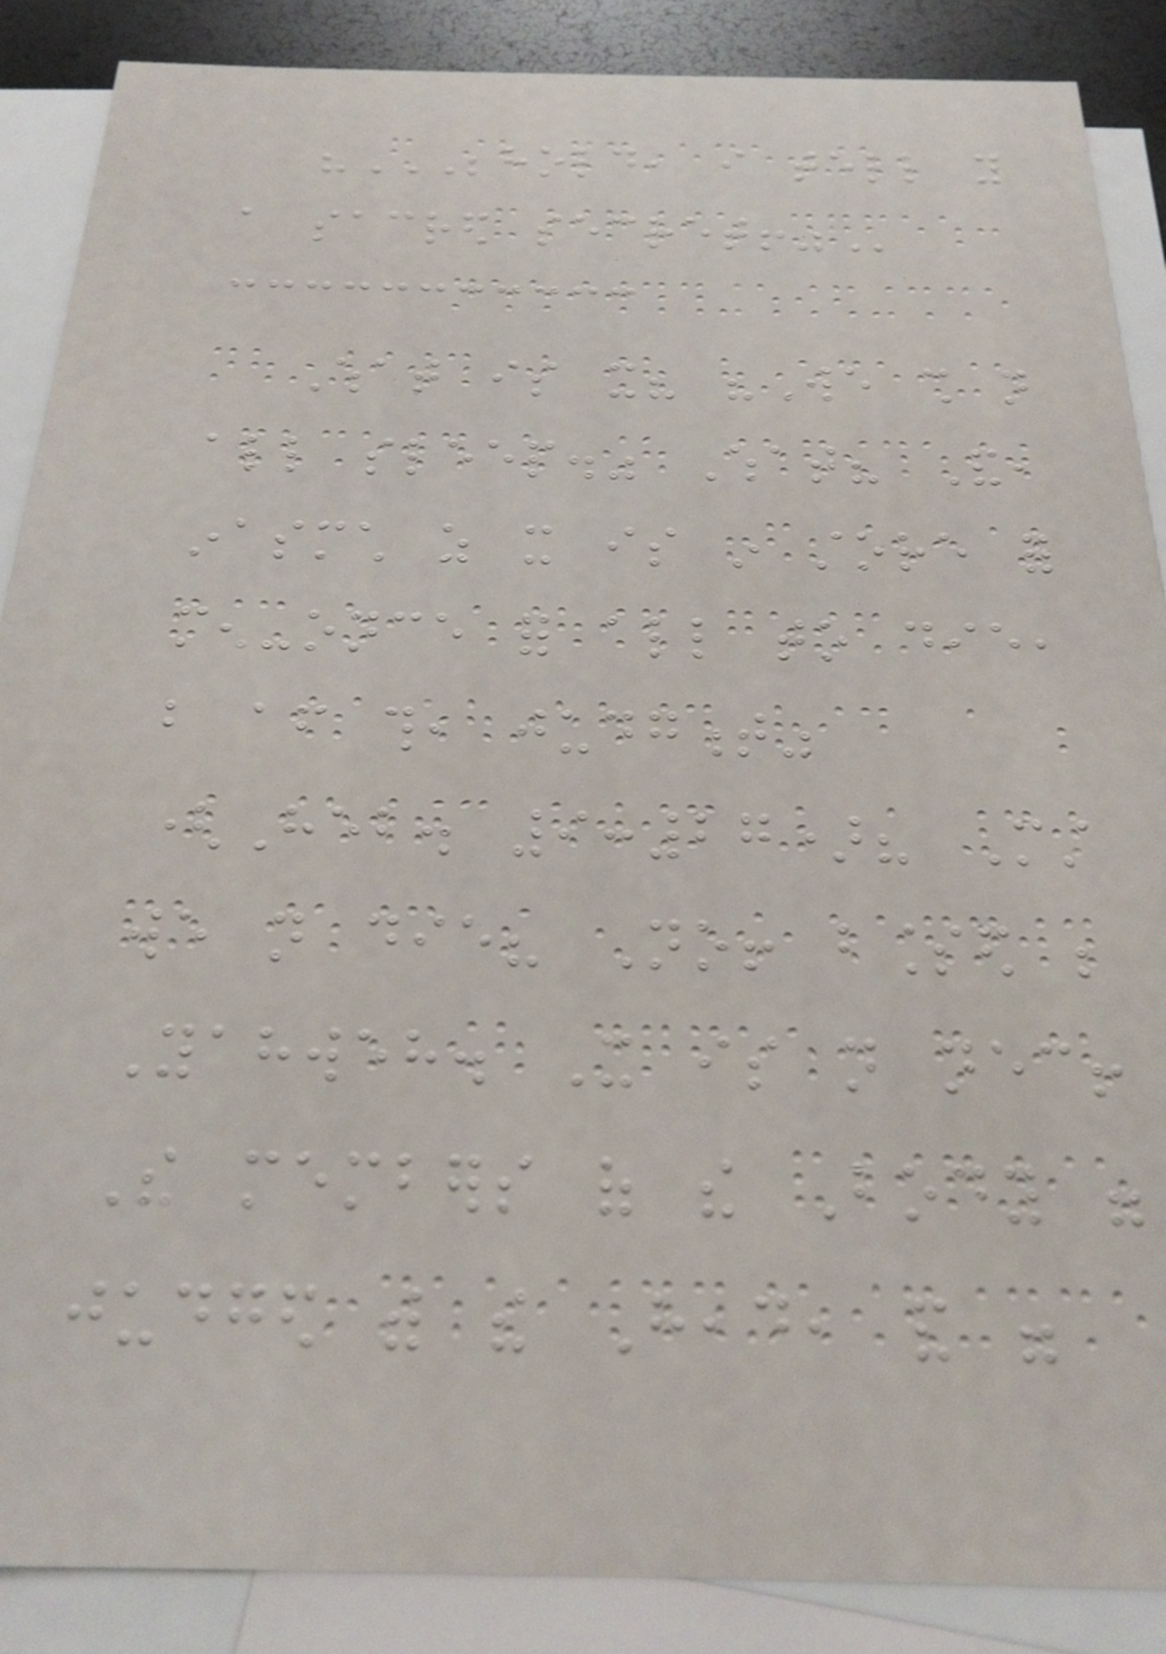"BEHOLD, I TELL YOU
A SACRED SECRET!"
What is it? "We shall not
all sleep." What? And,
inasmuch as it is in store for
men-once for all to die,
but after this, judgment"
(Heb. 9:27)? Must
we not die? No! blessed be
Yahweh. It is not necessary!
The members of the Body were
judged with the Head, and were
